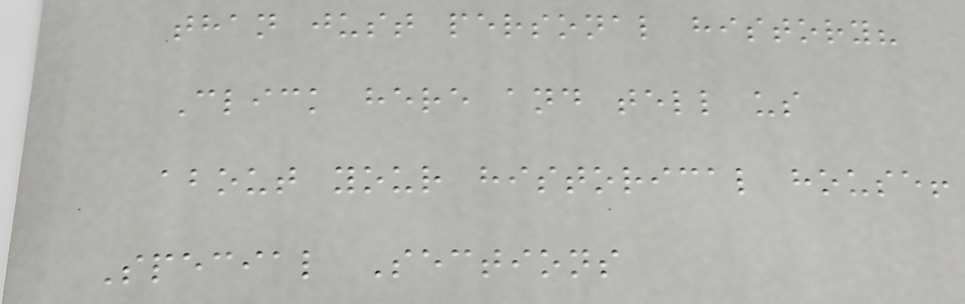than just personal history?
Click here and tell us
about your historical house!
Special Sections
